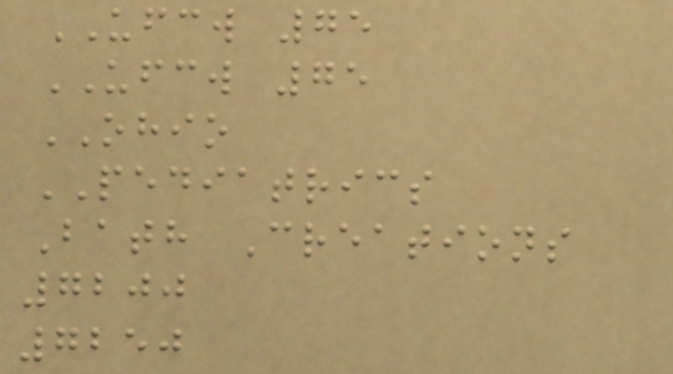UFCW 75
UFCW 75
OHIO
PEDIATRICS
Bath Creations
7200
7250
